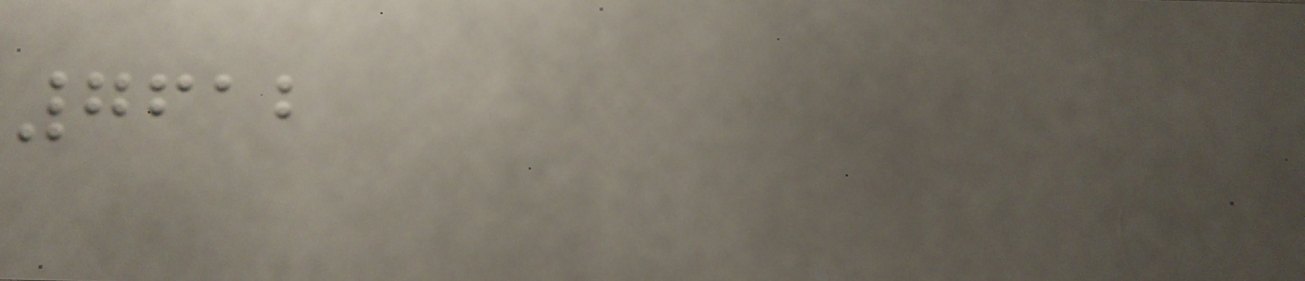7612
